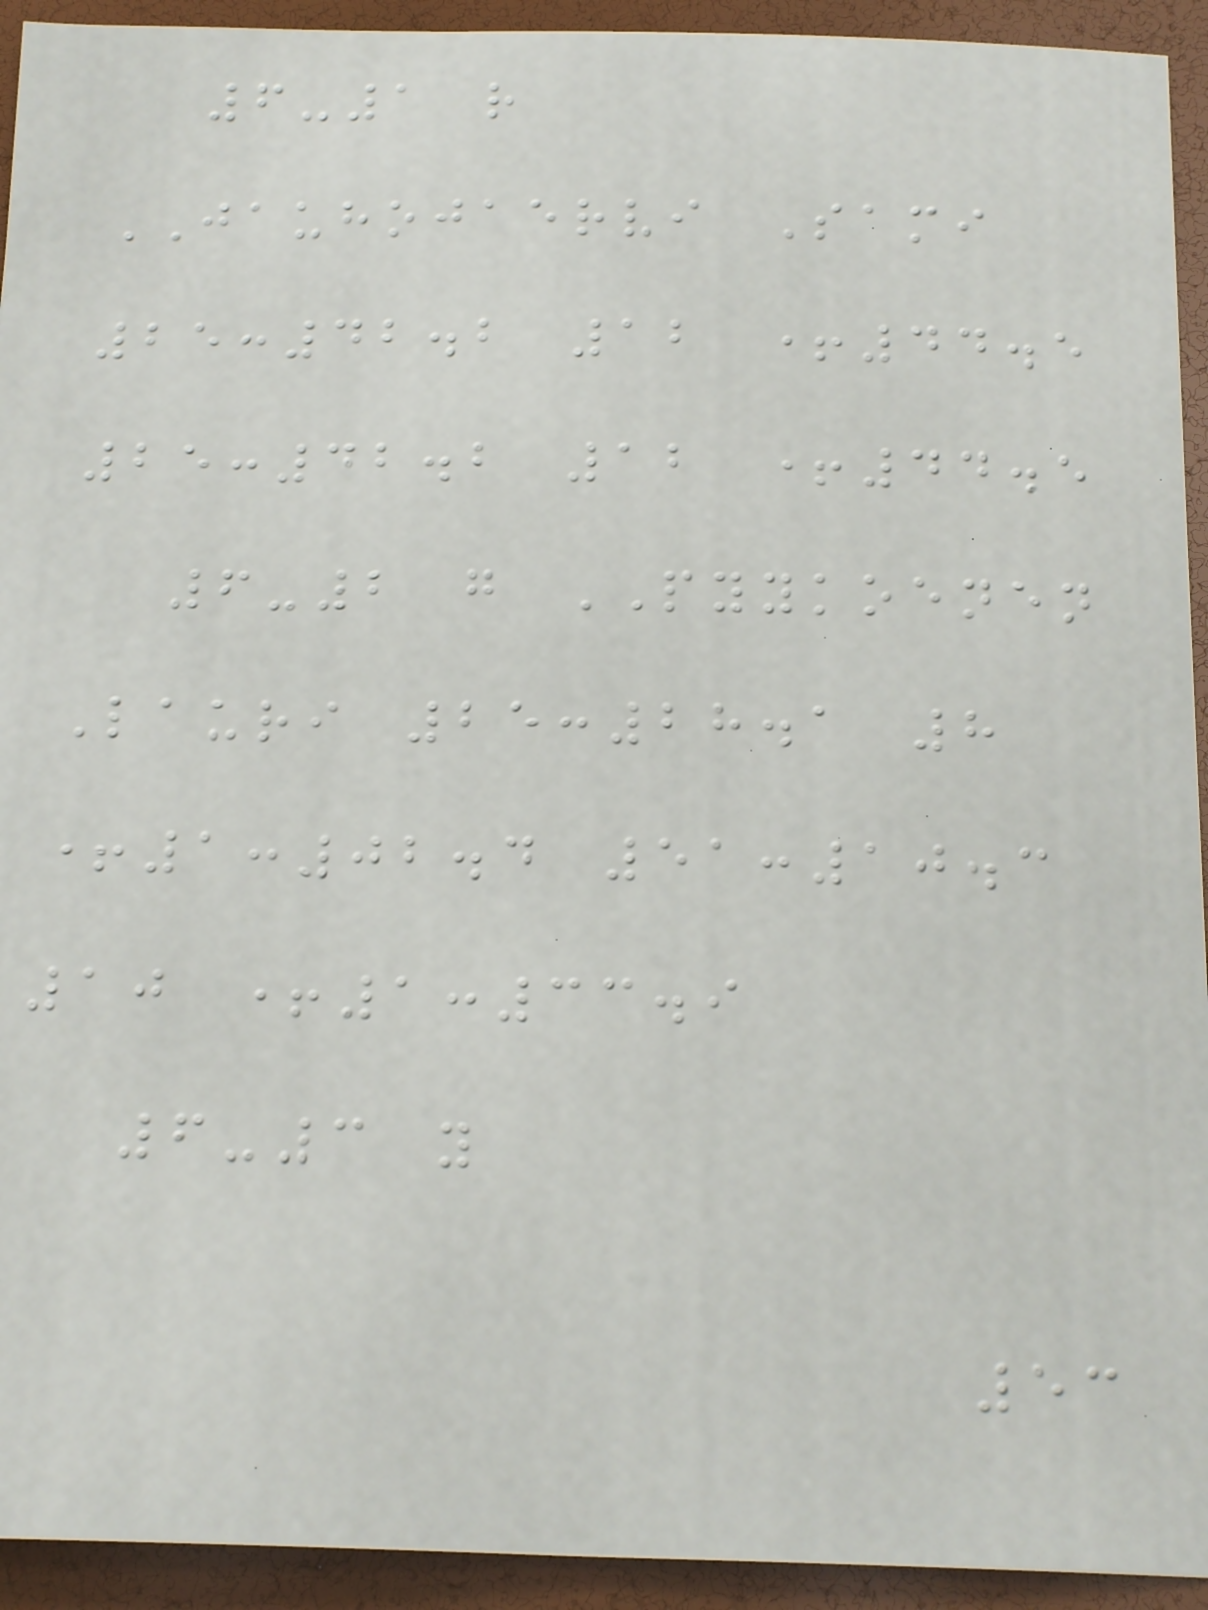6-1 r
JAUHOJAERVI Sami
25:42.2 12 +44.5
25:42.2 12 +44.5
6-2 g PYYKOENEN
Lauri 25:28.1 8
+1:02.4 51:10.3
10 +1:33.9
6-3 y
53
